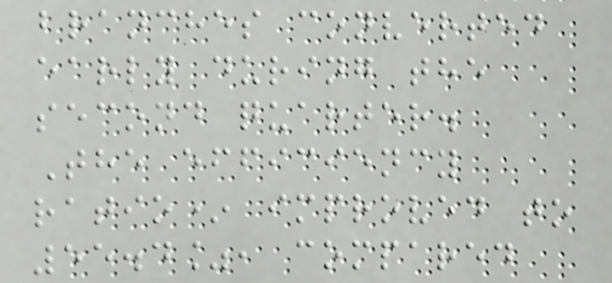branches converted
early during the
second quarter.
The efficiency
ratio* improved to
55.4%, compared
